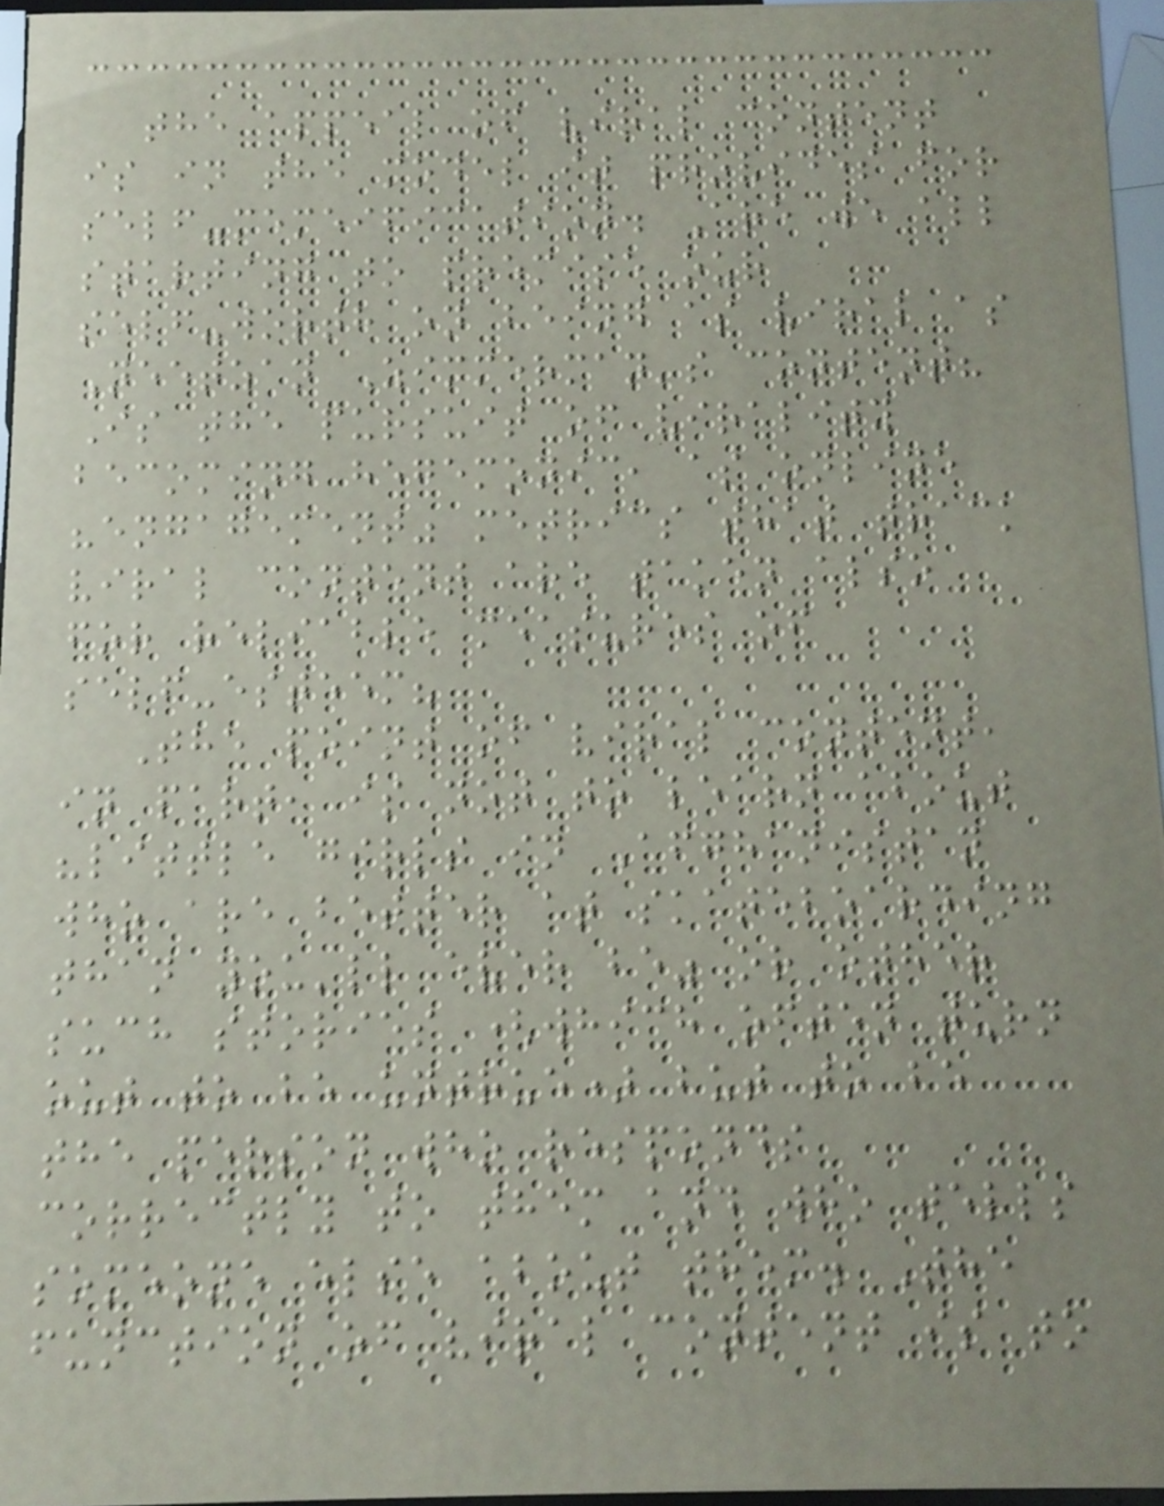the appeal of viral content
is in the model it provides for
self-memeification. Are we all
starting to premise our
self-worth on being as viral as
Neetzan Zimmerman's content?
Is the pursuit of virality
becoming hegemonic, as online
"engagement" metrics that track
viral content are taken also
for reliable measures of
self-esteem?
The point of viral content,
in part, is not to learn about
"little girls in Afghanistan
who are better at skateboarding
than you'll ever be" or other
such stories (which often turn
out to be untrue) but to be
the person who responds
correctly to them and who tells
someone else about them. The
function of viral content is to
